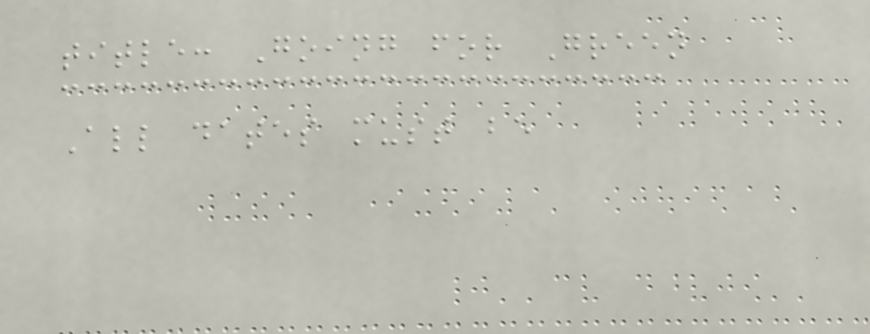title: Going for Green
All dates must be
